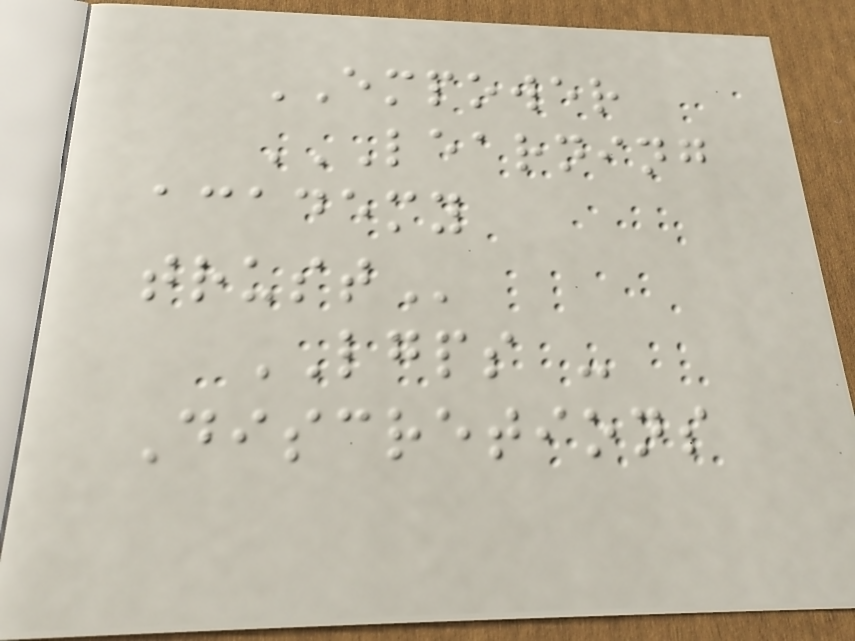EMPOWER
LEARNING
ACADEMY
TRUST
LGPS -
Discretions
